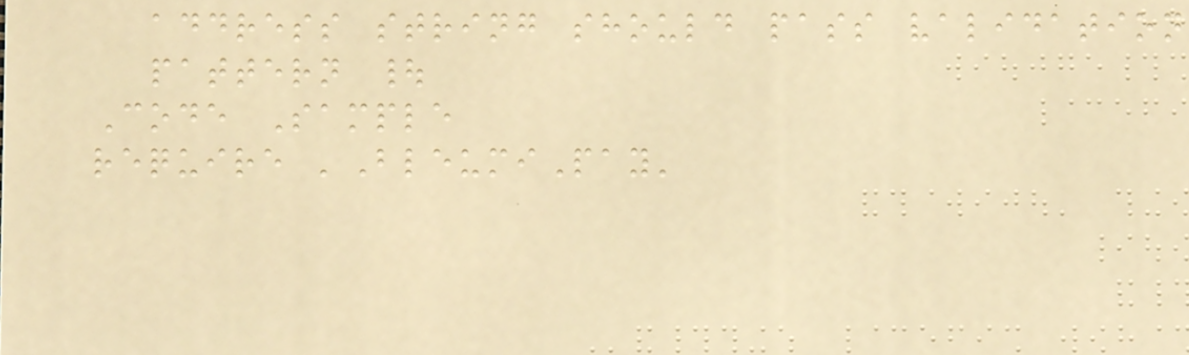address string should pass validation
pattern |
Code Sample
require 'BleumiPay'
